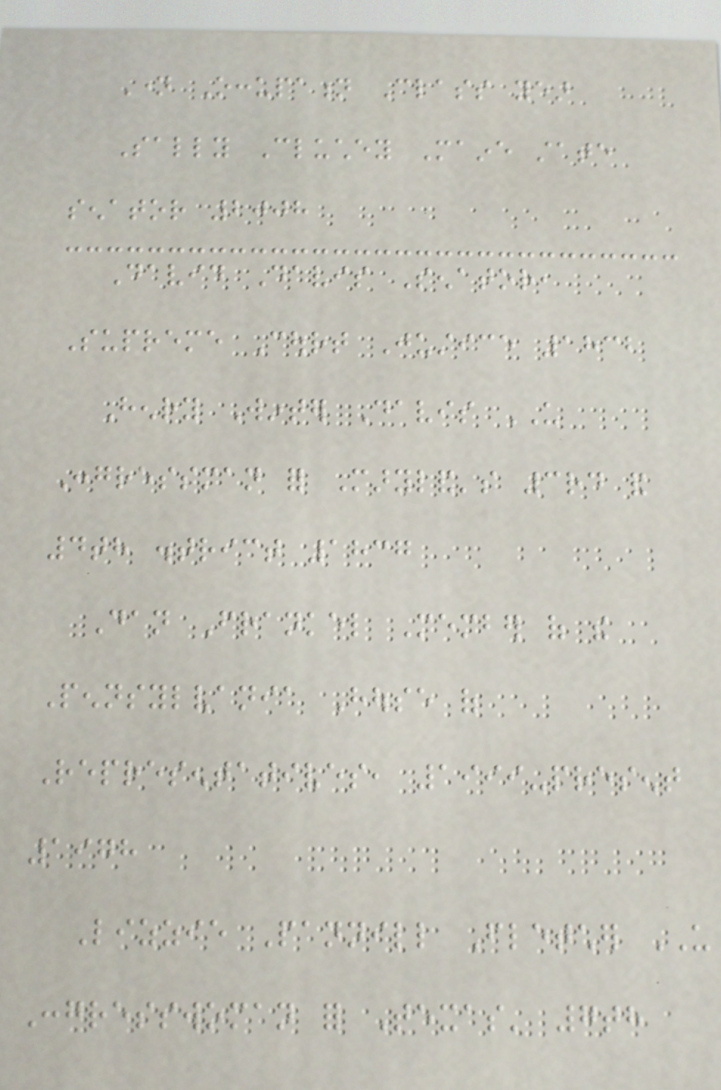Name Occupation Class year
Sally Cluchey Maine state
senator 2008
David Davis Senator,
Supreme Court Justice 1832
Henry Winter Davis US
Congressman for Maryland's 3rd and
4th district 1837
Dan Frankel Member of the
Pennsylvania House of
Representatives, 1999-present
1978
Lizzie Pannill Fletcher US
Congresswoman for Texas' 7th
